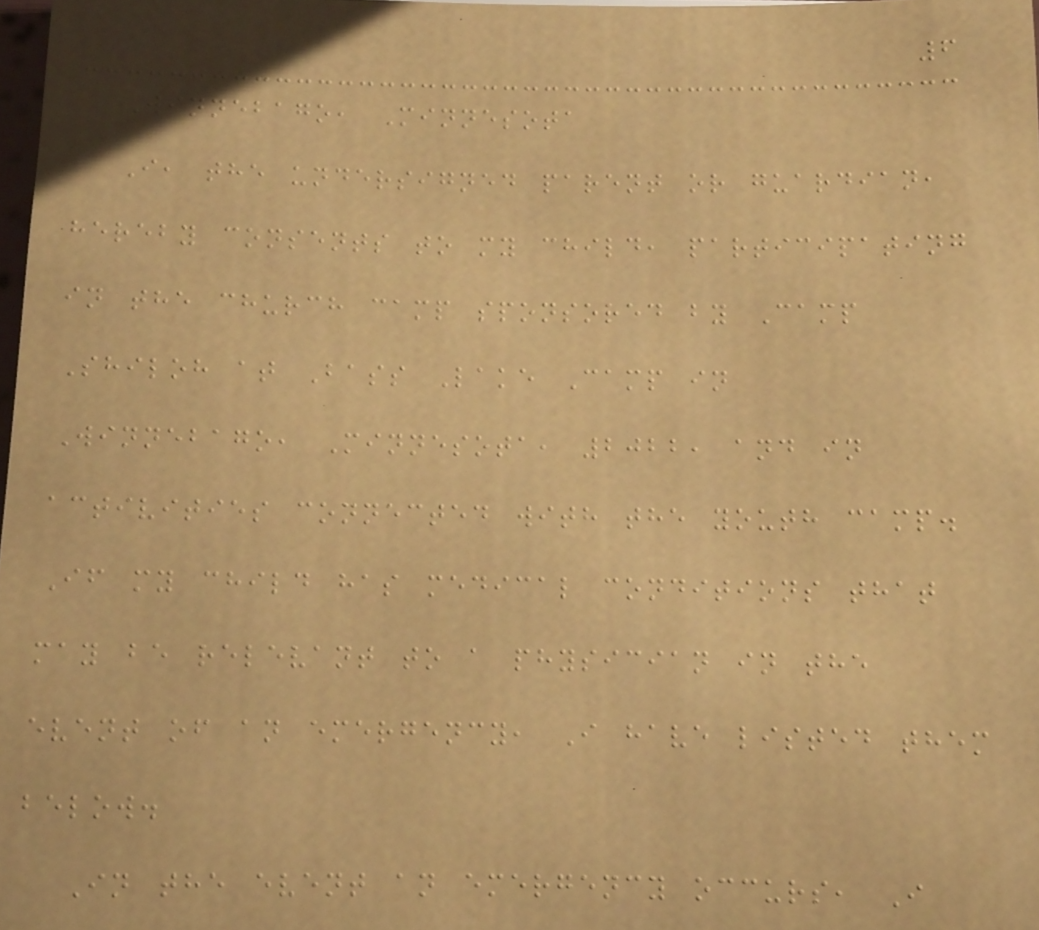6
Winnebago, Minnesota
I, the undersigned parent or guardian,
hereby consents to my child, participating
in the church camp sponsored by Camp
Shiloh at Bass Lake Camp in
Winnebago, Minnesota, 2022, and in
activities connected with the youth camp.
If my child has medical conditions that
may be relevant to a physician in the
event of an emergency, I have listed them
below.
In the event an emergency occurs, I
